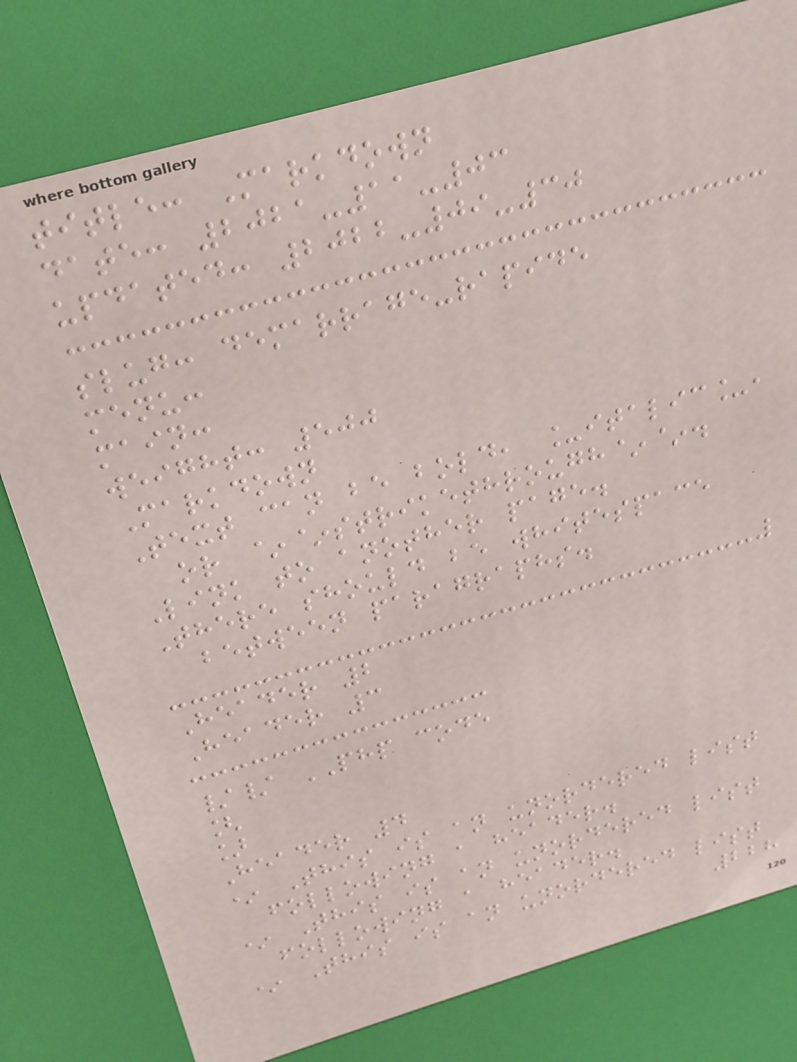title: Markdown
date: 2021-11-03
updated: 2022-09-30
slug: demarrage-rapide
menu:
main:
weight: 500
Markdown
Text can be bold, _italic_,
or ~~strikethrough~~.
Link to another page.
There should be whitespace
between paragraphs.
Header 2
Header 3
// PHP code
[
]
Header 4
* This is an unordered list
following a header.
* This is an unordered list
following a header.
* This is an unordered list
228
